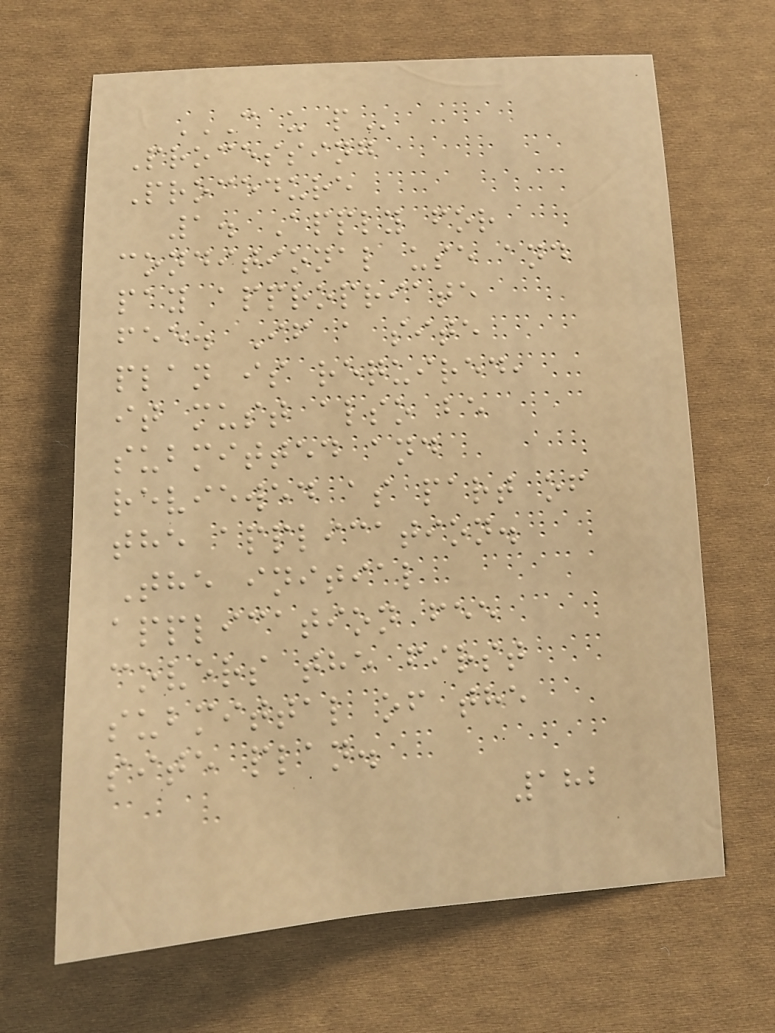C U P
Processing
Procedure
1. Apply for
conditional use and
pay appropriate
fee. If a site
plan is required,
it must also be
submitted and
reviewed as part of
the application.
The initial
application fee
covers the first
submittal of the
site plan.
182
